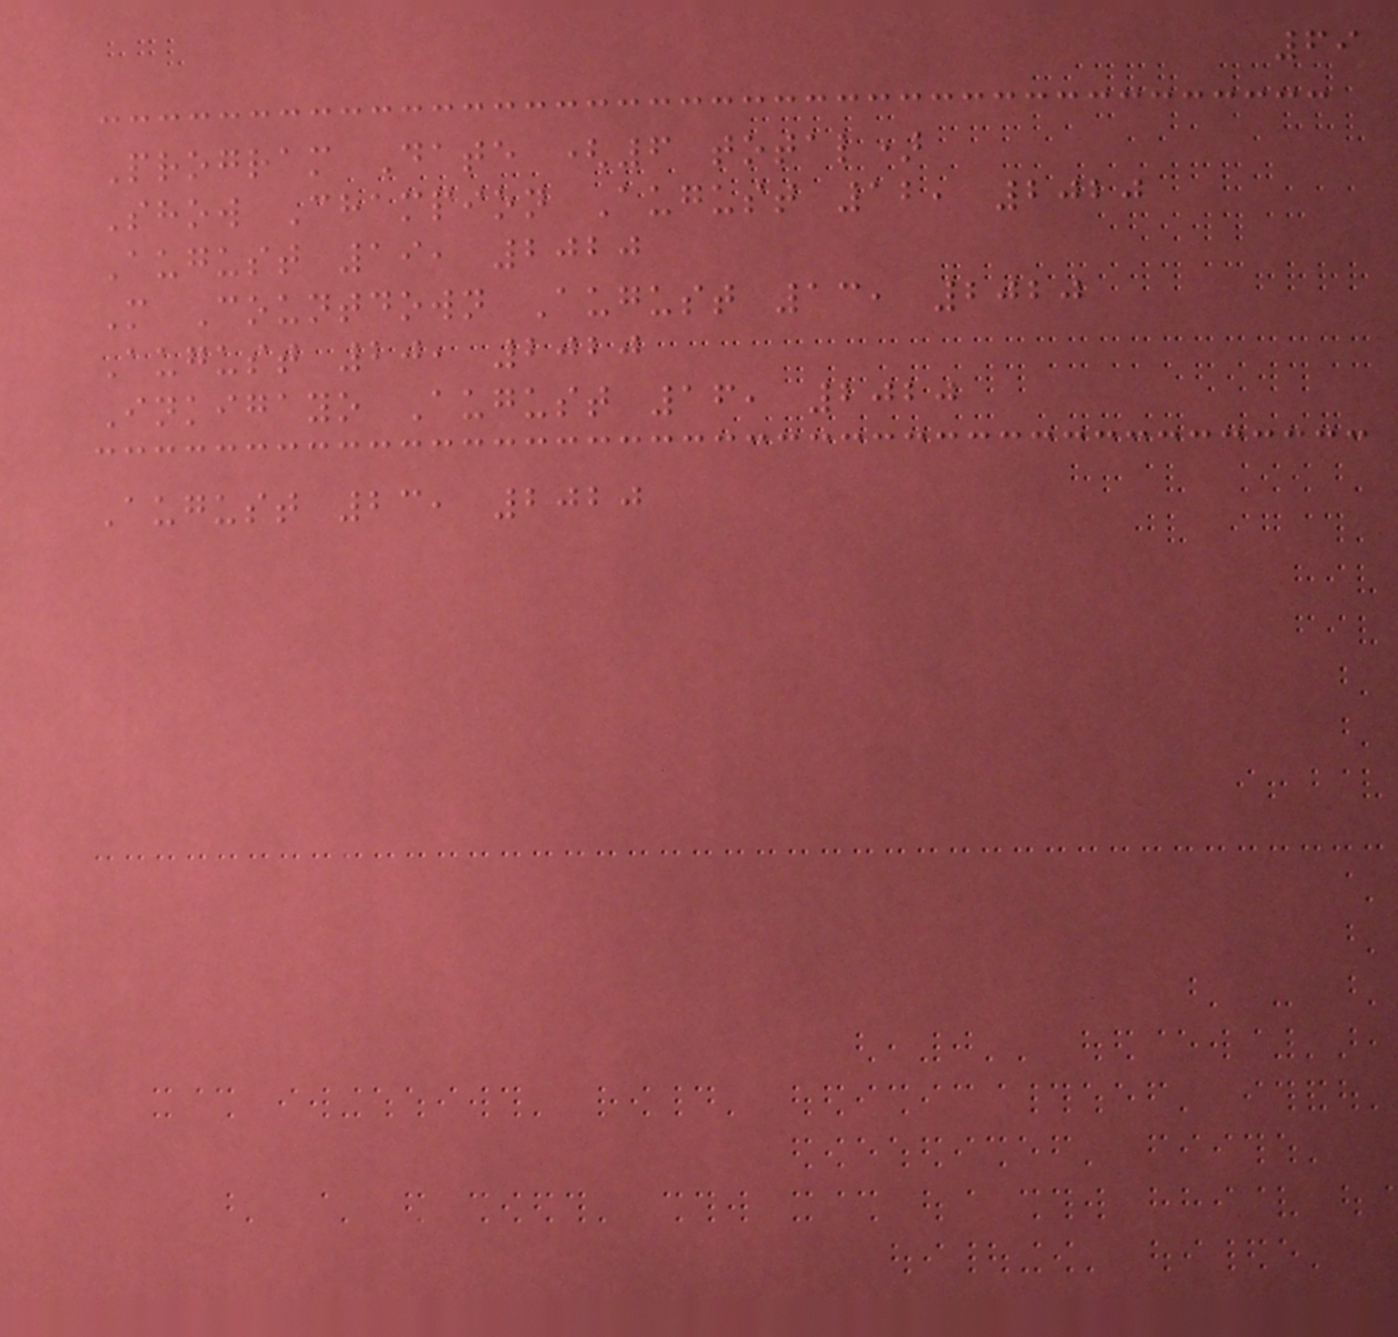69
Program Date (6 total)
Show Champion August 12, 2020
August 19, 2020
M Countdown August 13, 2020
August 20, 2020
Inkigayo August 16, 2020
August 23, 2020
